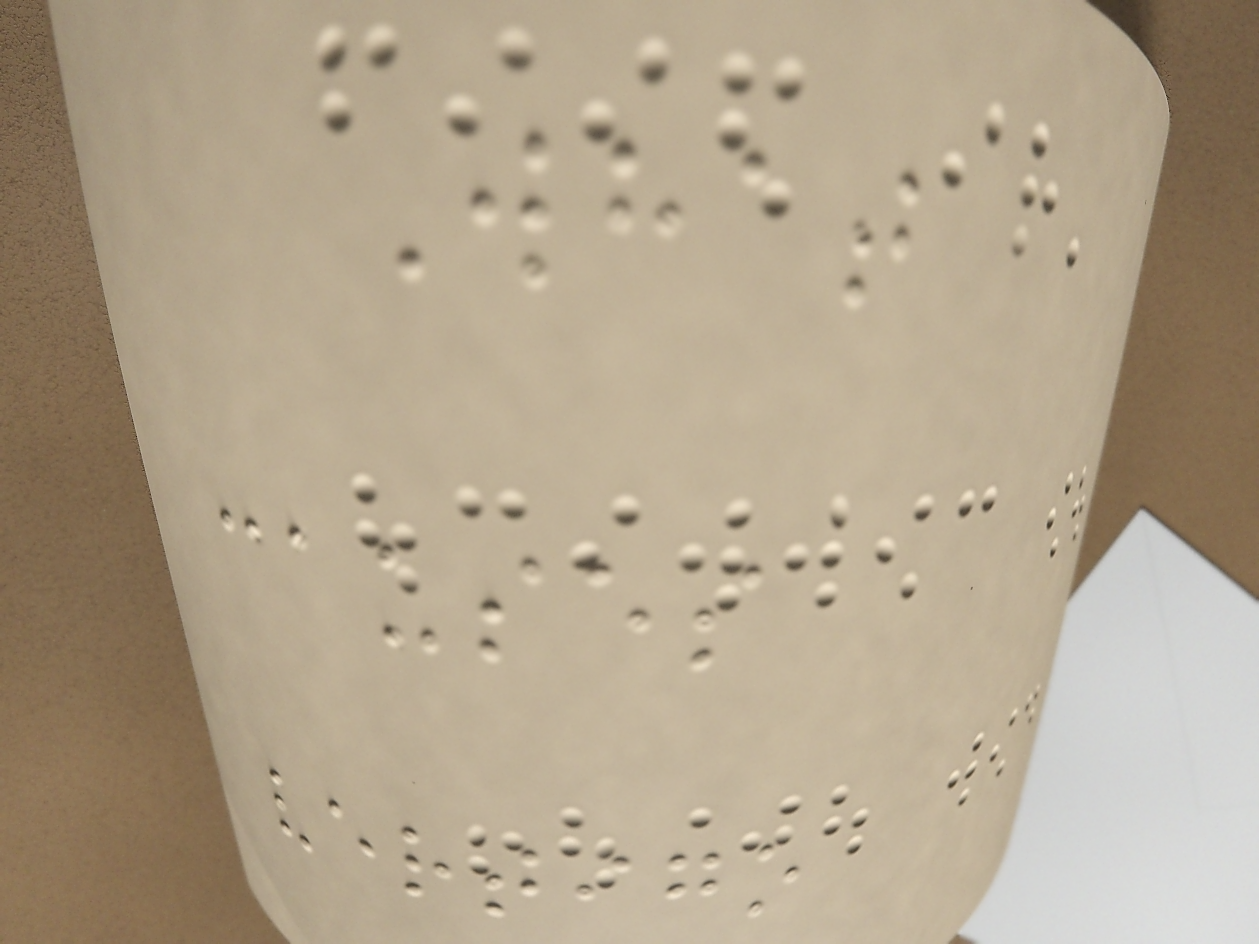What
causes
vertigo
